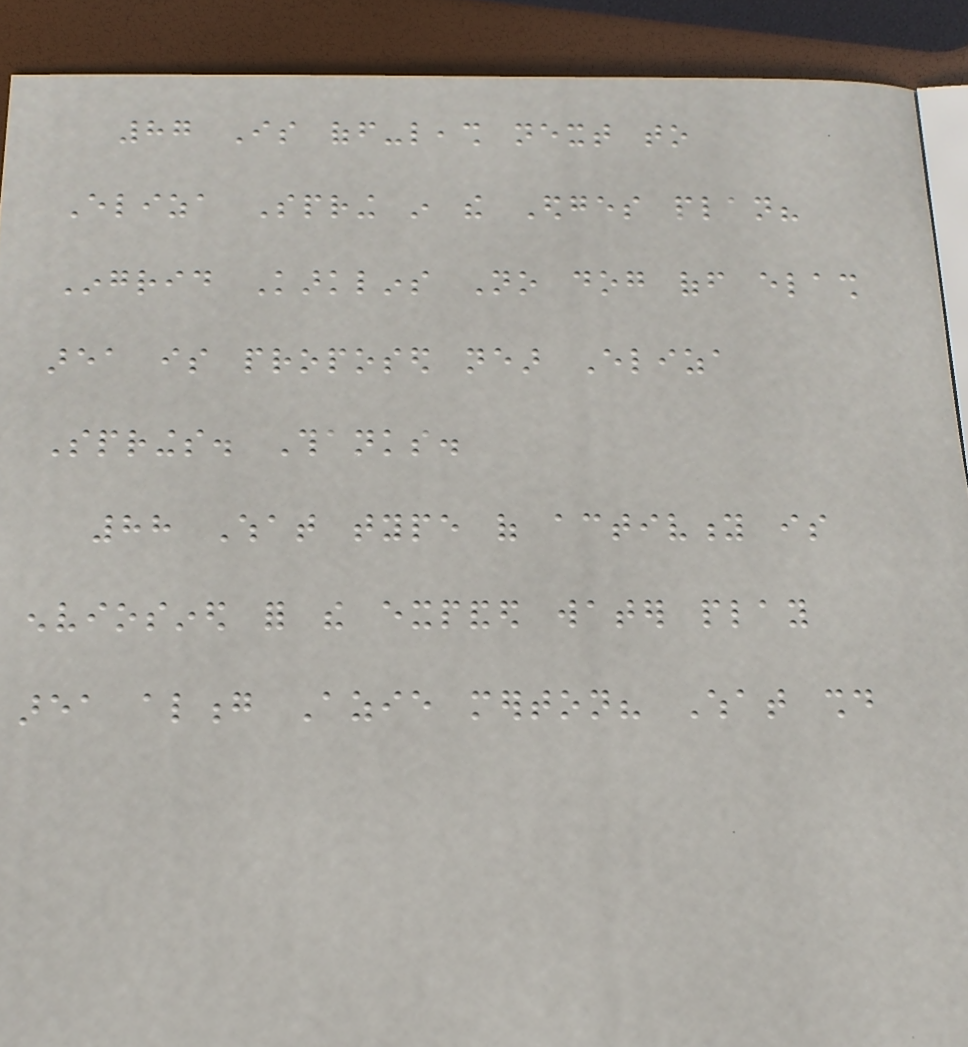87 Is off-leash next to
Eliza Spring in the Edges plan?
Ingrid Karklins No dog off elash
area is proposed near Eliza
Springs. Thanks.
88 What type of activity is
enviosined for the expanded water play
area along Azie merton? What should
